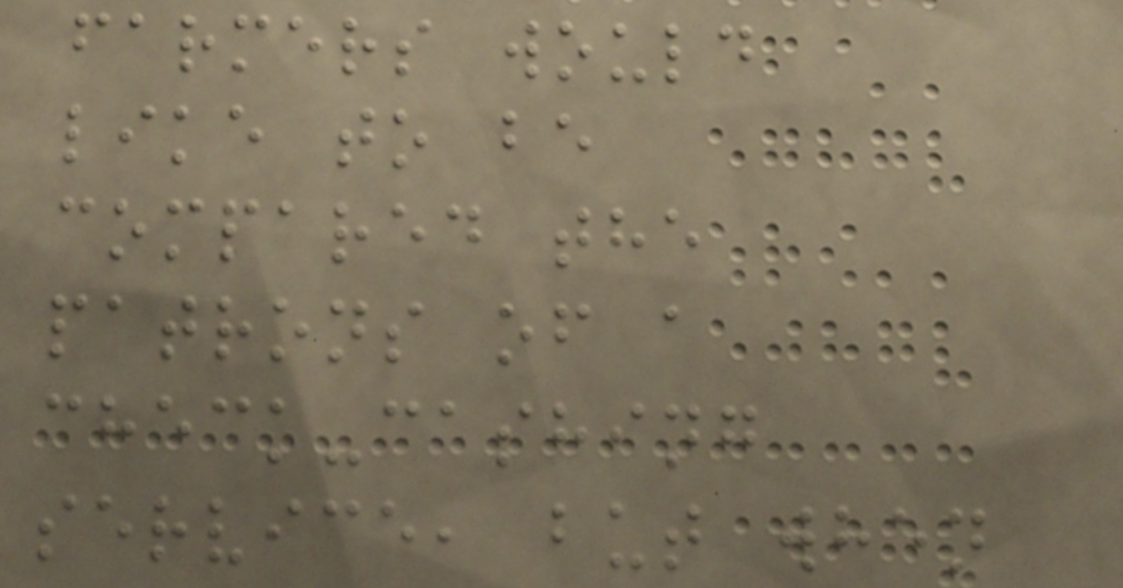farmers would
like to be
compared the
patrons of a
check-cashing
service, but when
